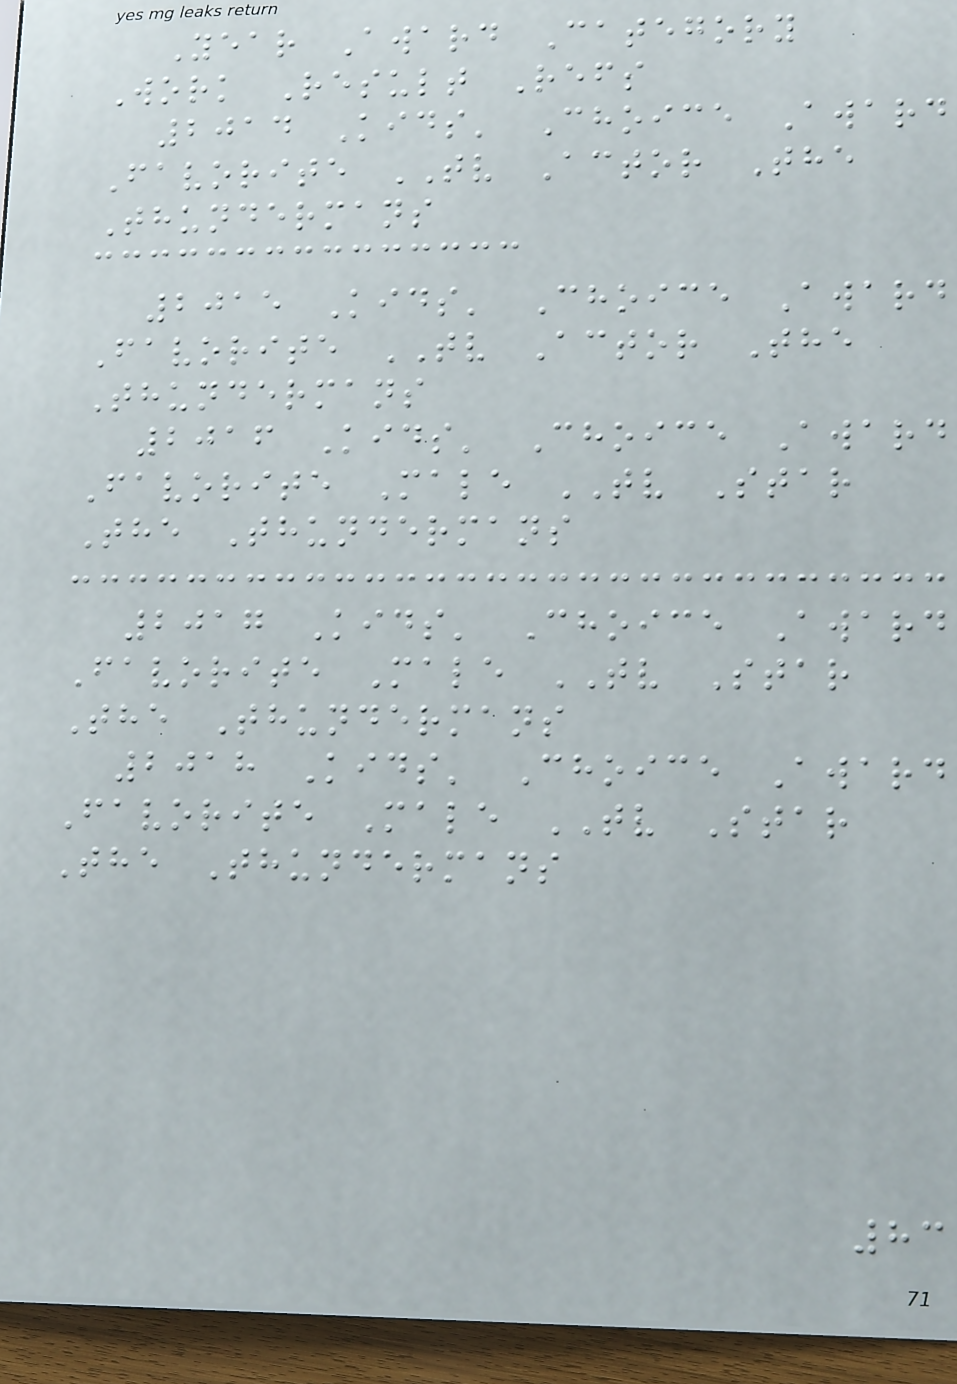Year Award Category
Work Result Refs
2014 Kids' Choice Award
Favorite TV Actor The
Thundermans
2015 Kids' Choice Award
Favorite TV Actor The
Thundermans
2016 Kids' Choice Award
Favorite Male TV Star
The Thundermans
2017 Kids' Choice Award
Favorite Male TV Star
The Thundermans
2018 Kids' Choice Award
Favorite Male TV Star
The Thundermans
83
